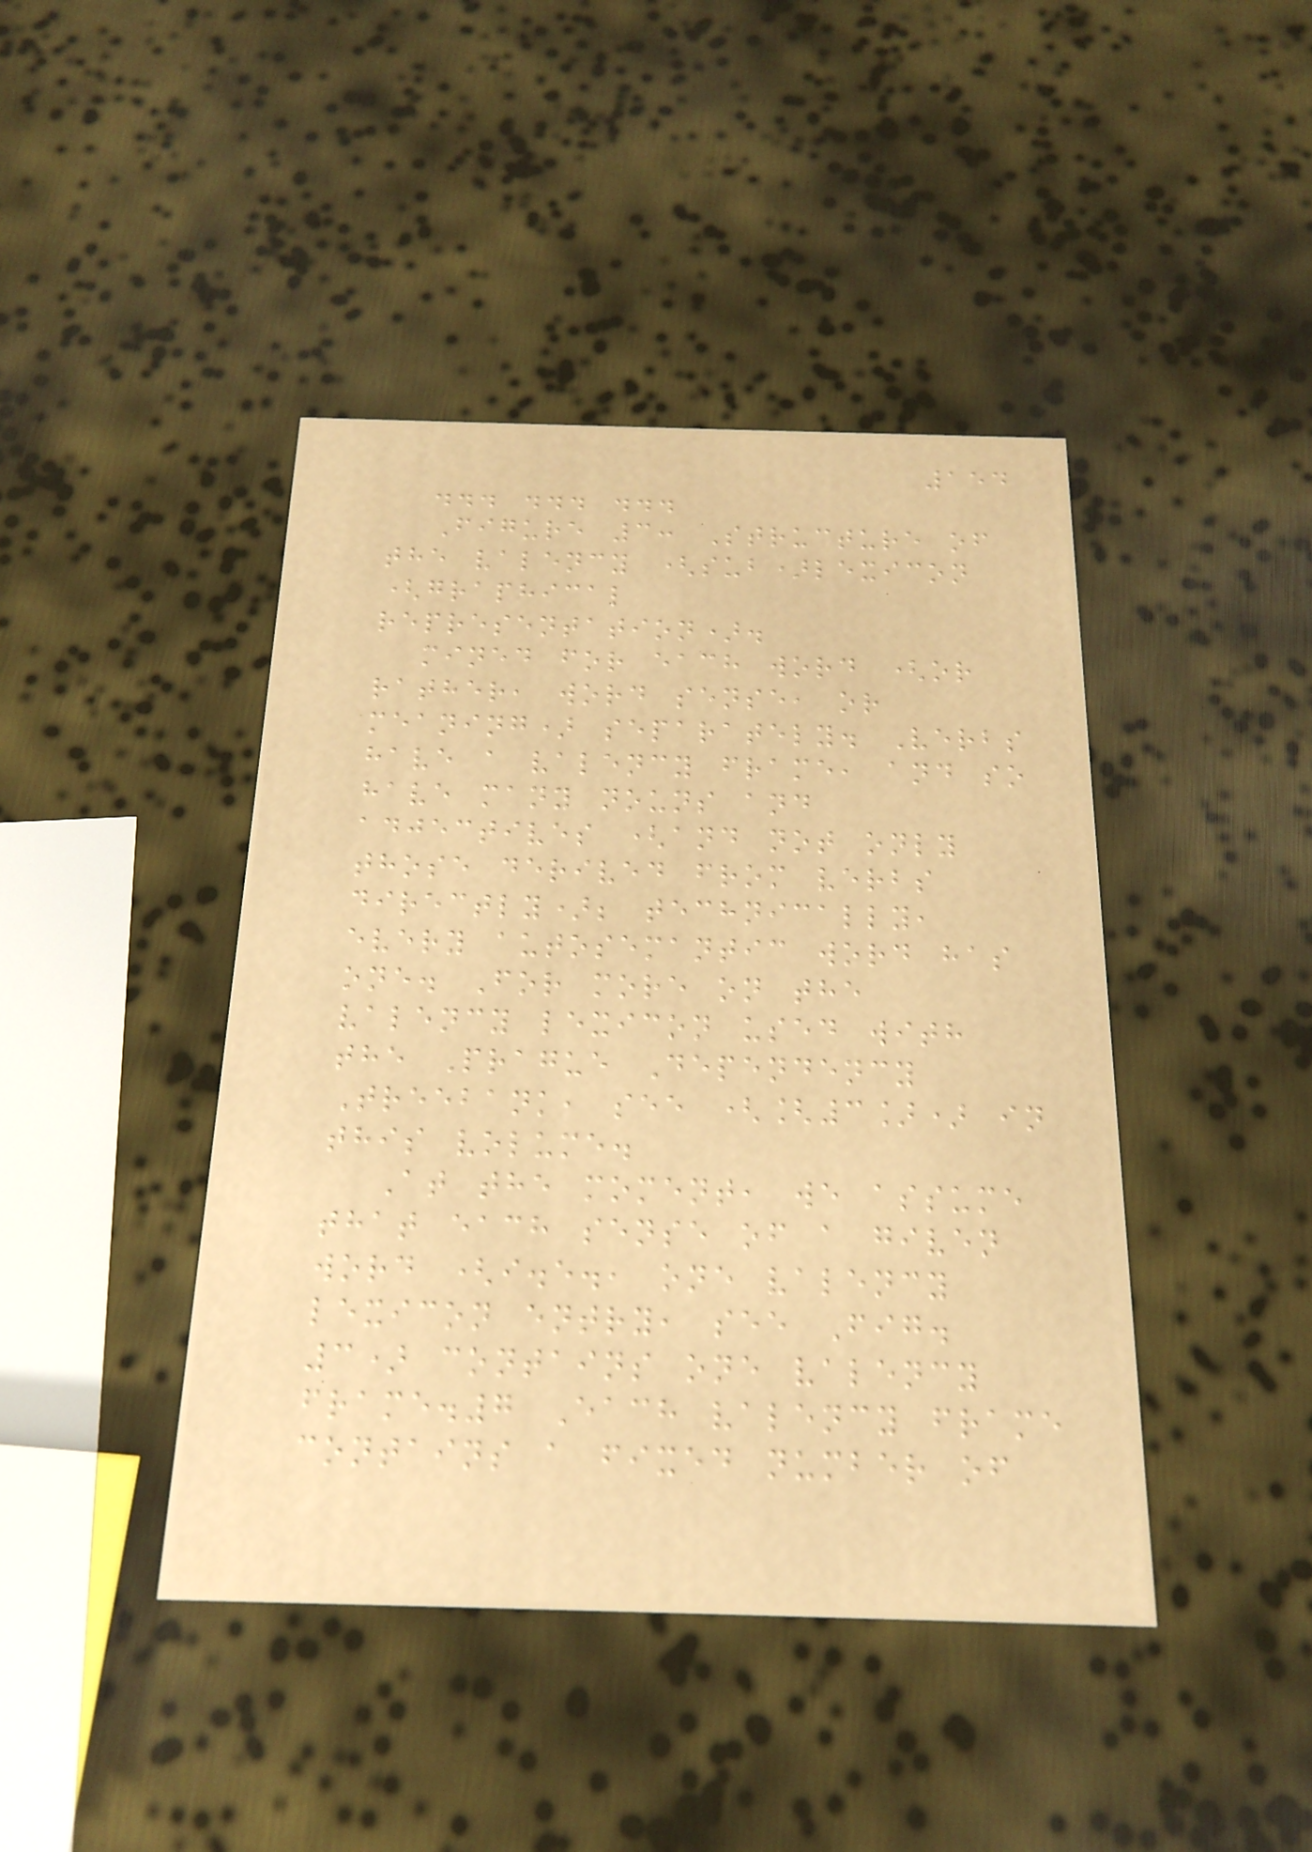154
... ... ...
Figure 3: Structure of
the valency (sub)lexicon
(graphical
representation).
mined for each word (or
rather, word sense, or
meaning) separately. Verbs
have a valency frame, and so
have many nouns and
adjectives (and not only
those derived from verbs
directly); technically,
every autosemantic word has
one. For more on the
valency lexicon used with
the Prague Dependency
Treebank, see ([3]) in
this volume.
At the moment, we assume
that each sense of a given
word (i.e., one valency
lexicon entry, see Fig.
3) contains one valency
frame.7 Each valency frame
contains a fixed number of
